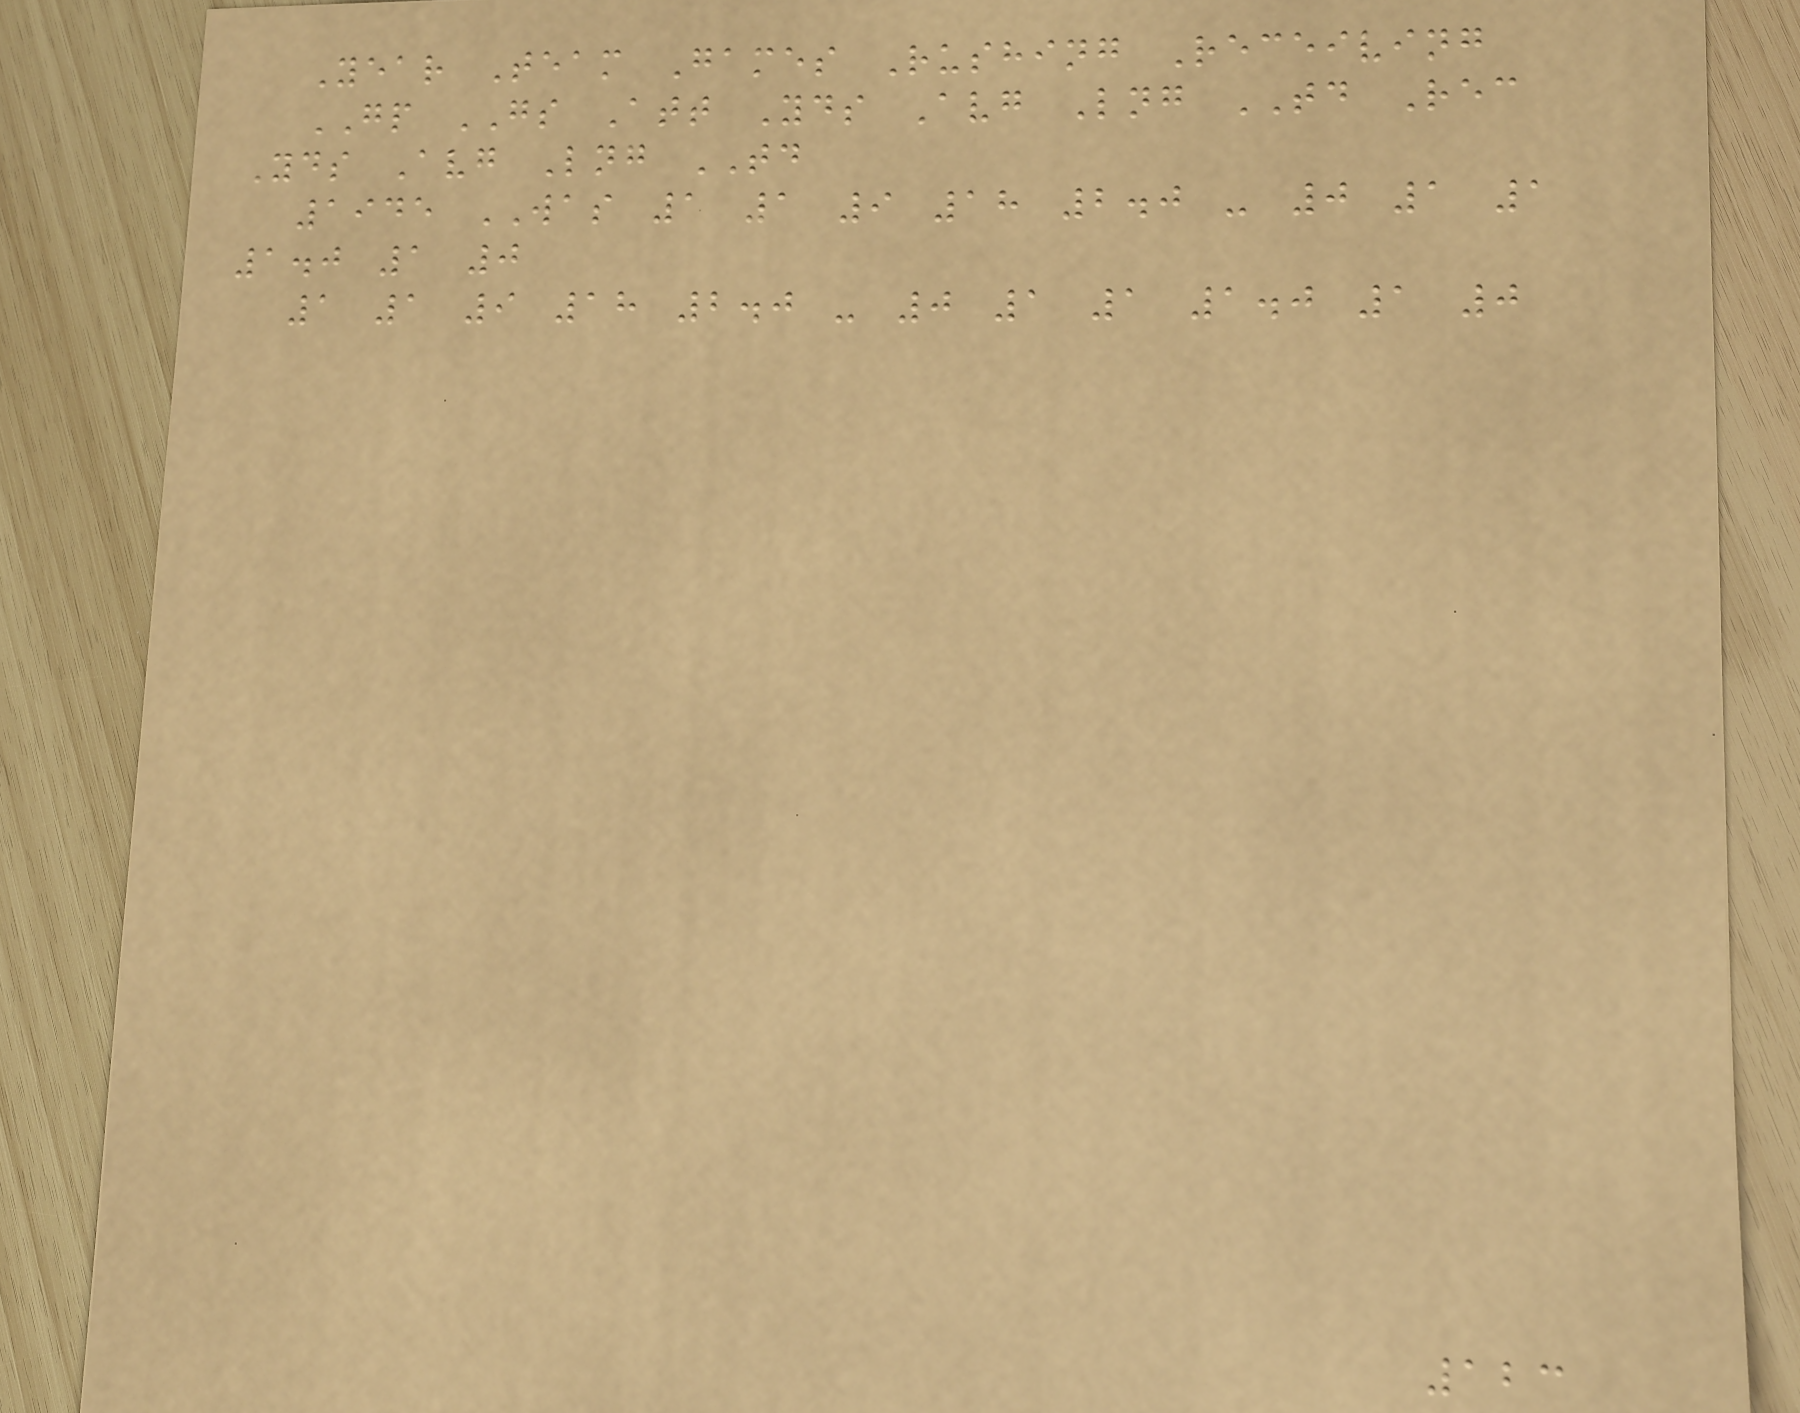Year Team Games Rushing Receiving
GP GS Att Yds Avg Lng TD Rec
Yds Avg Lng TD
1945 WAS 1 1 9 18 2.0 - 0 1 1
1.0 1 0
1 1 9 18 2.0 - 0 1 1 1.0 1 0
123
